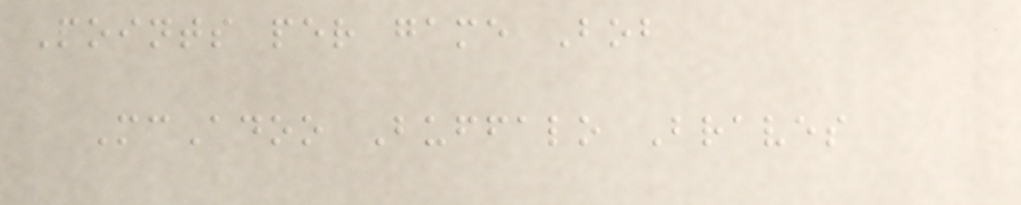Points per game Bob
McAdoo Buffalo Braves
